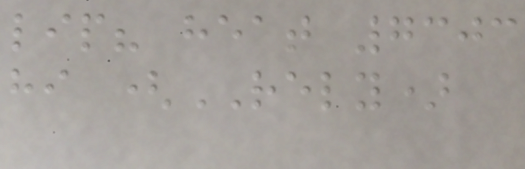lip? heat 7303
hi (RELY)
